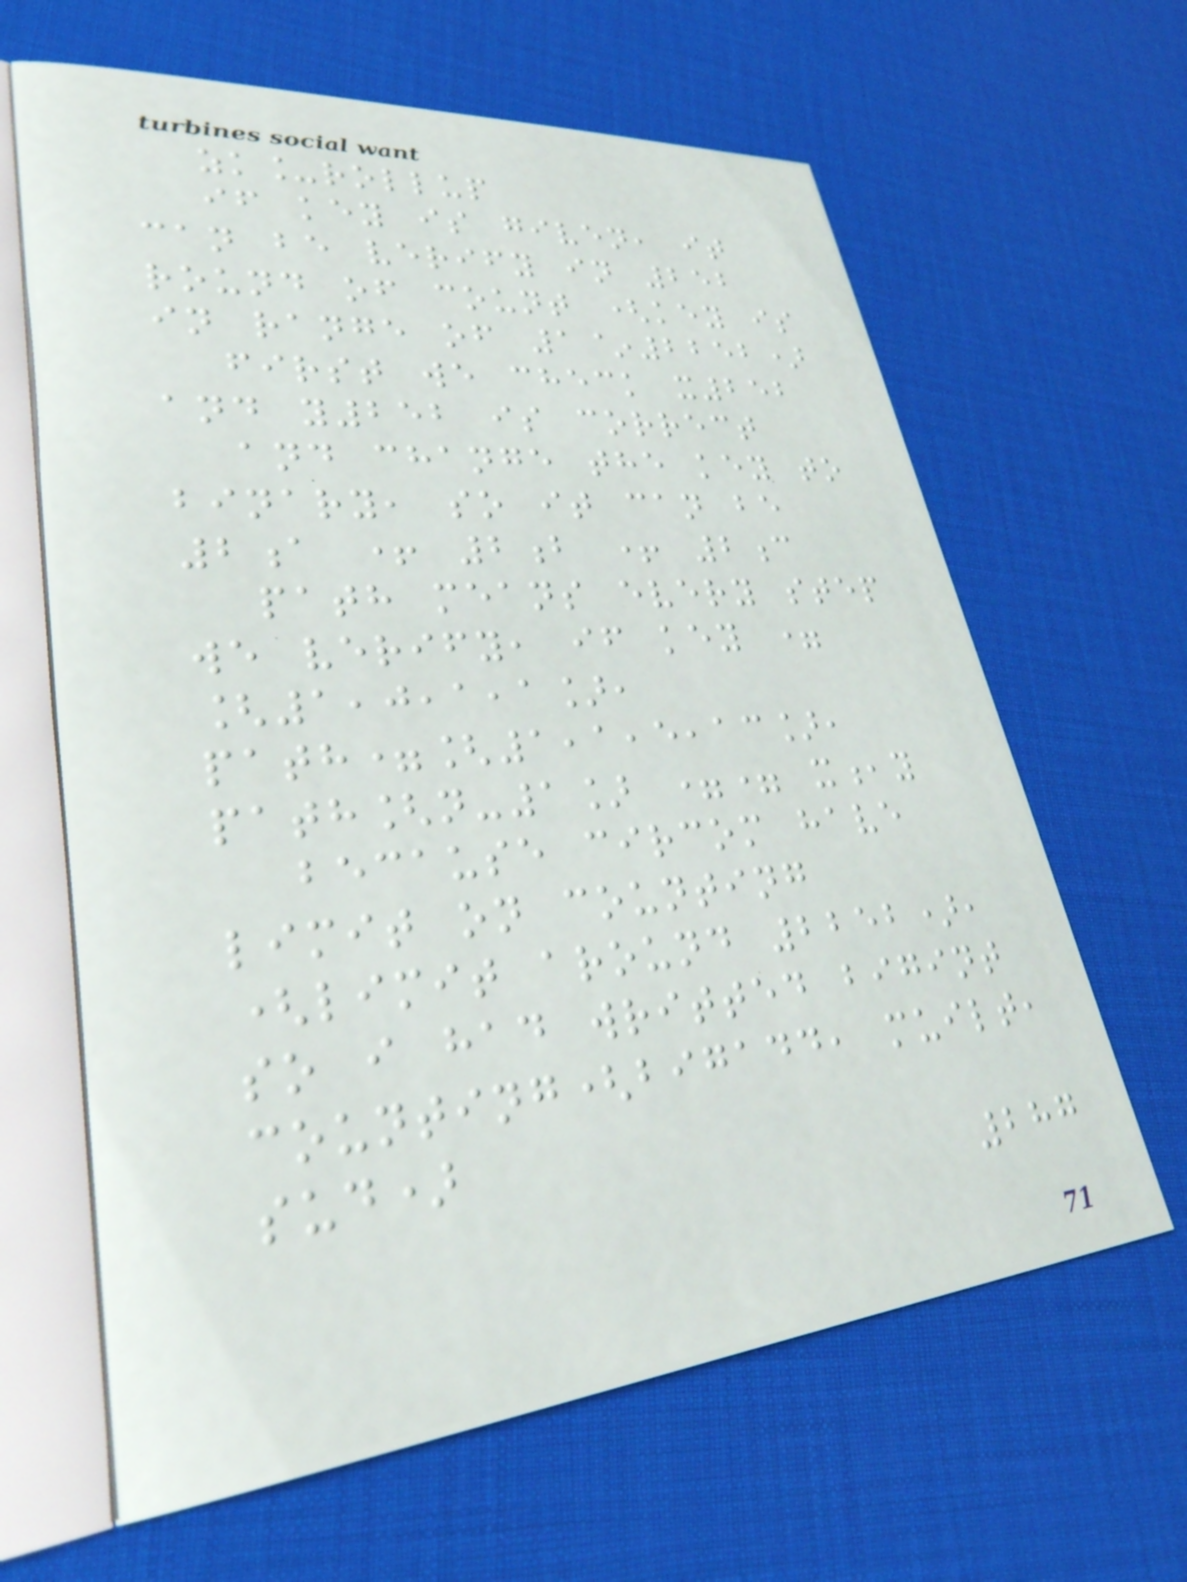zk_rollup
if key is given, it
can be verify in 252
round of count (key is
in range of 1~2252)
first we check x252
and y252 is correct
and change the key to
binary, so it can be
2a + 2b + 2c
path means every step
we verify, if key =
[1,0,1,1],
path=[1,1,5,13],
path[n-1] == x,y
because circom have
limit on counting
(limit around 2252),
so i had writted bigint
counting(bigadd, muilt,
sud)
287
